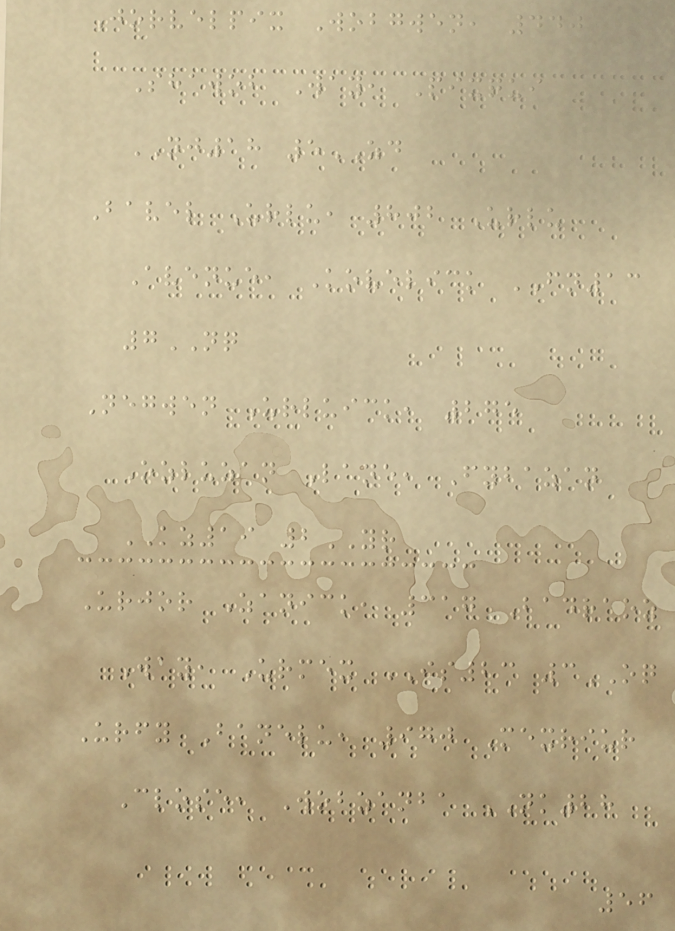Jorvelpix Wobgwen, 440
Shawob Way, Pixqui
NJ18 5ZD
Bavel Urlu, 802 Urlu
Avenue, Kovelick FN13
7NQ
Negwen Urluick, 275
Ozluzan Lane, Fybazan
KZ19 2YR
Urjor Zanick, 317 Badraoz
Way, Urmex IS23 3OQ
Urfy Banelu, 970 Mexriur
Close, Wobzanba NK28
56
